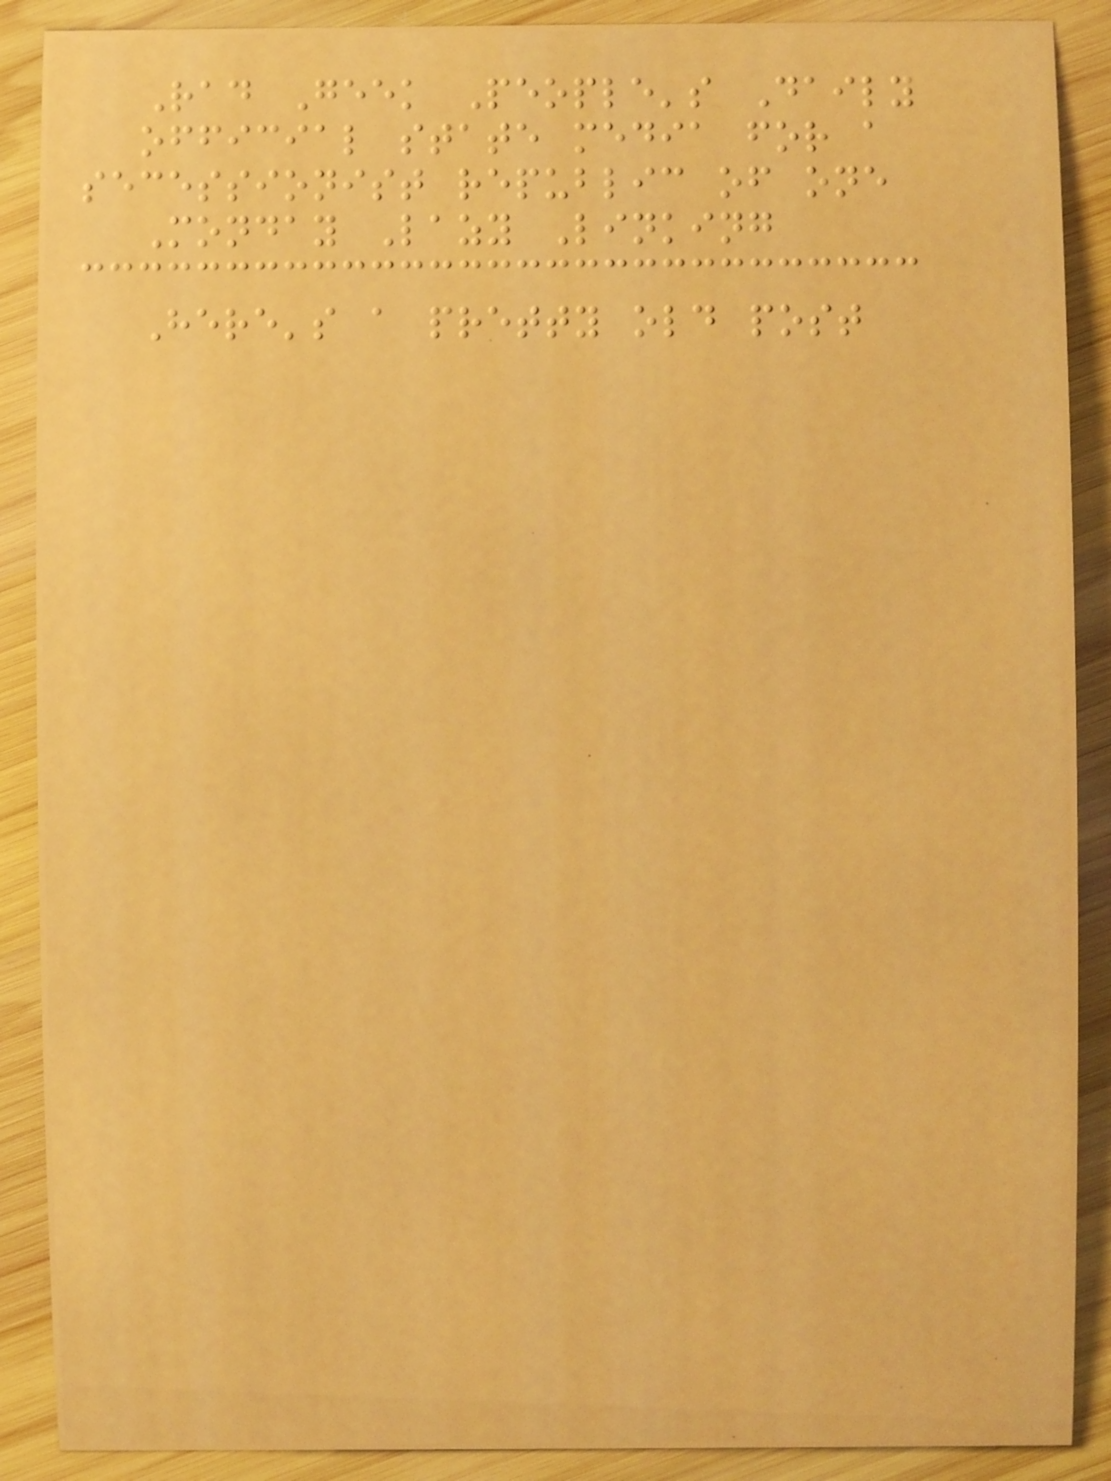Rad Geek People's Daily
official state media for a
secessionist republic of one
Monday Lazy Linking
Here's a pretty old post
